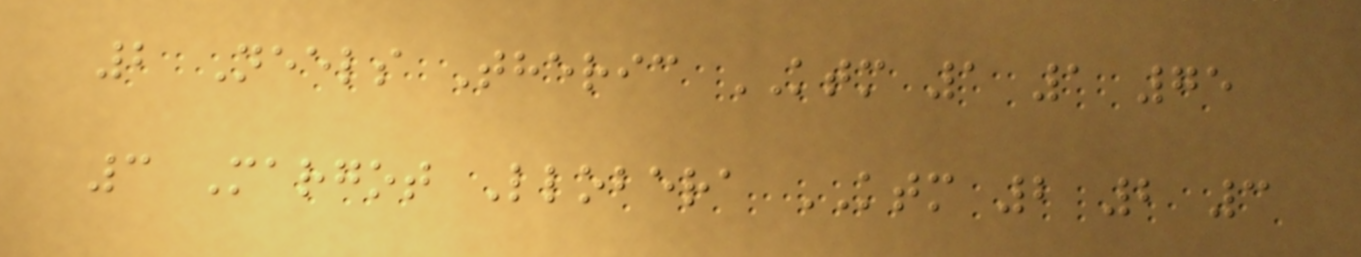2 Neels Theric KTM 1 1 75
3 Margot Llobera KTM 2 2 3
